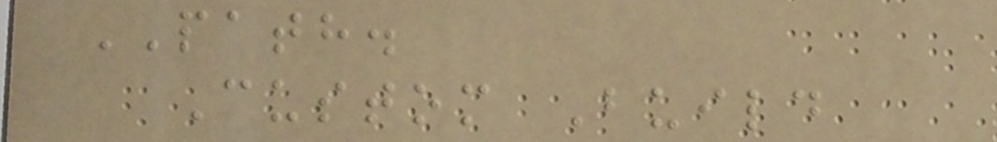PATH.
Custom Build
